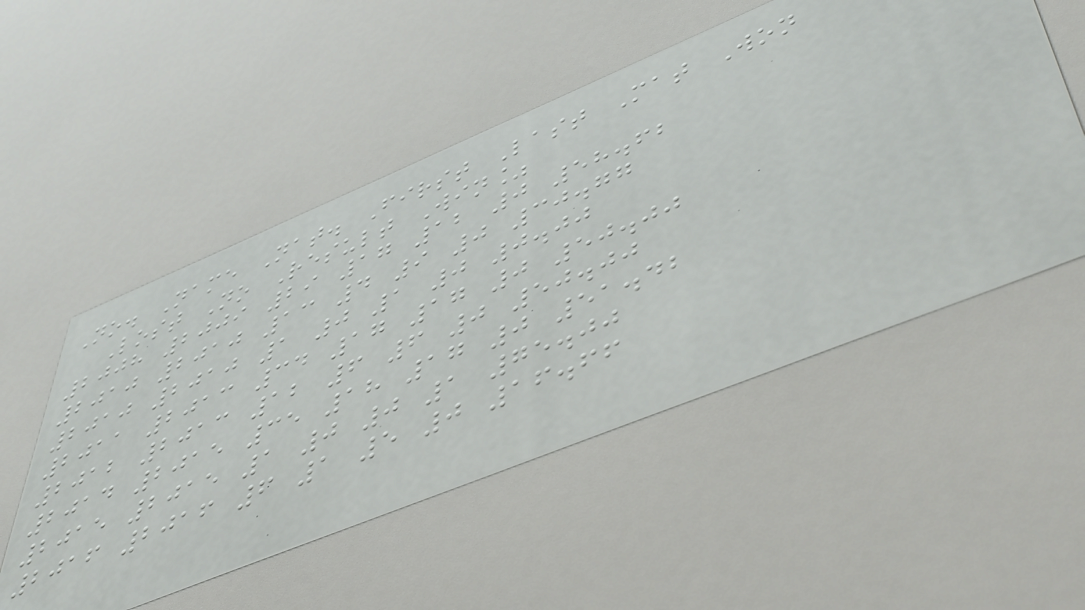No. Name Nat. First Last Mat Won
Lost No Result Win%
2008 2009 29 17 12 0 58.62
2010 2010 13 4 9 0 30.77
2010 2010 1 0 1 0 0.00
2011 2013 34 17 17 0 50.00
2012 2013 12 6 6 0 50.00
2014 2015 35 18 17 0 51.42
2015 2015 1 0 0 1 75.00
2016 2016 6 1 5 0 16.66
